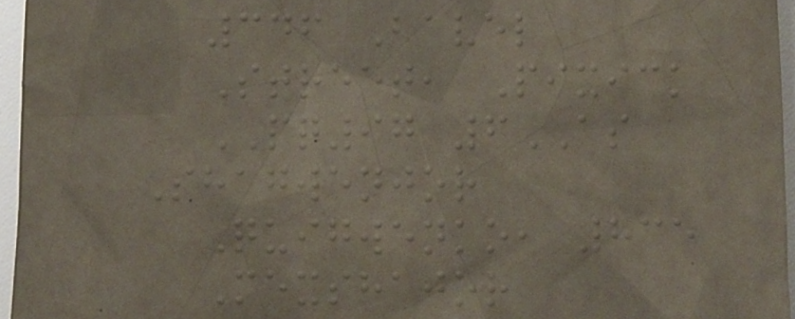346 Bavel
Street, Pixick
PQ97 6AS
Shagwenjor
Quigwenko, 835
Mexshajor
